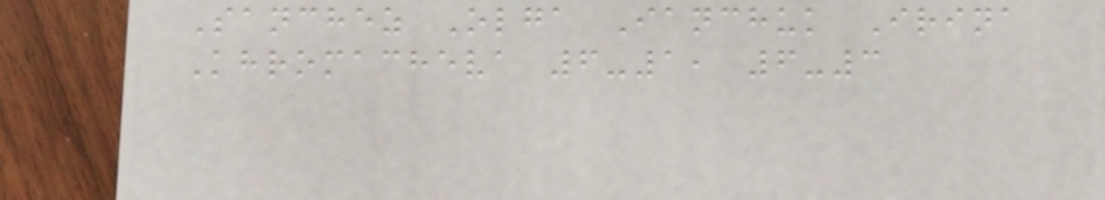Sanchez Olga Ianchuk Irina
Khromacheva 6-1, 6-3
